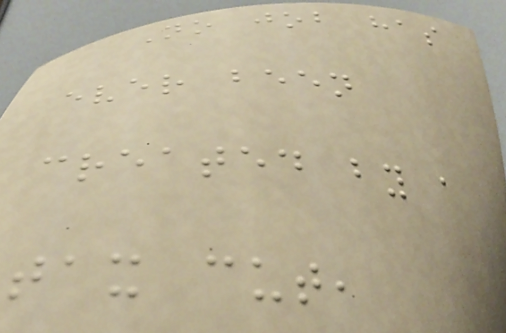No job has
ever been
created by a
tax cut,
